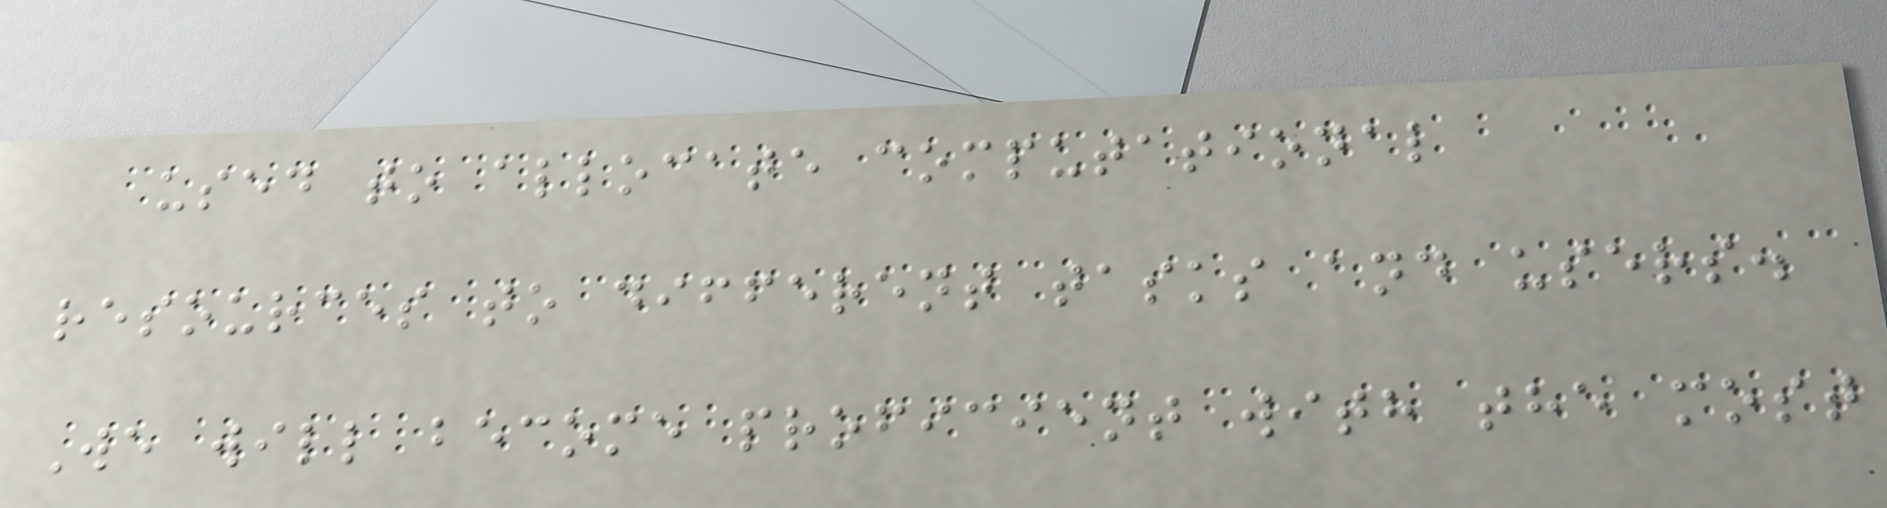used to allocate computational
resources to different tasks and users.
We will become proficient with the most
